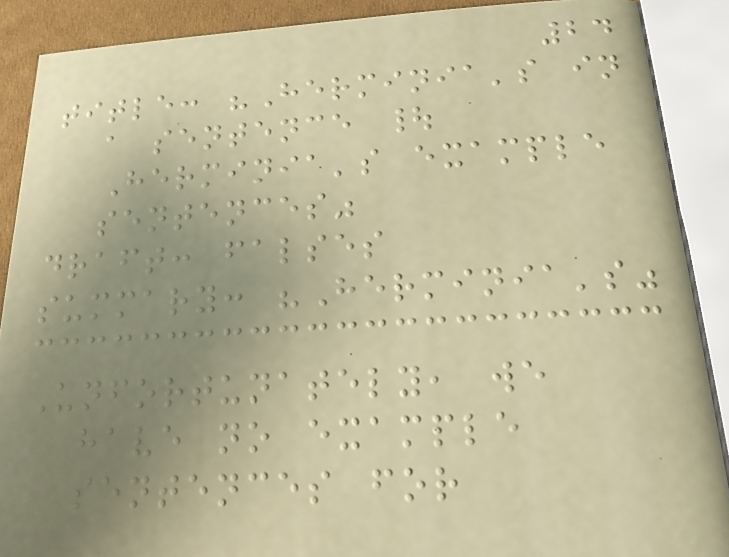24
title: "Herminia's in
a sentence |
Herminia's example
sentences"
draft: falses
summary: "Herminia's"
Unfortunately, we
have no example
sentences for
